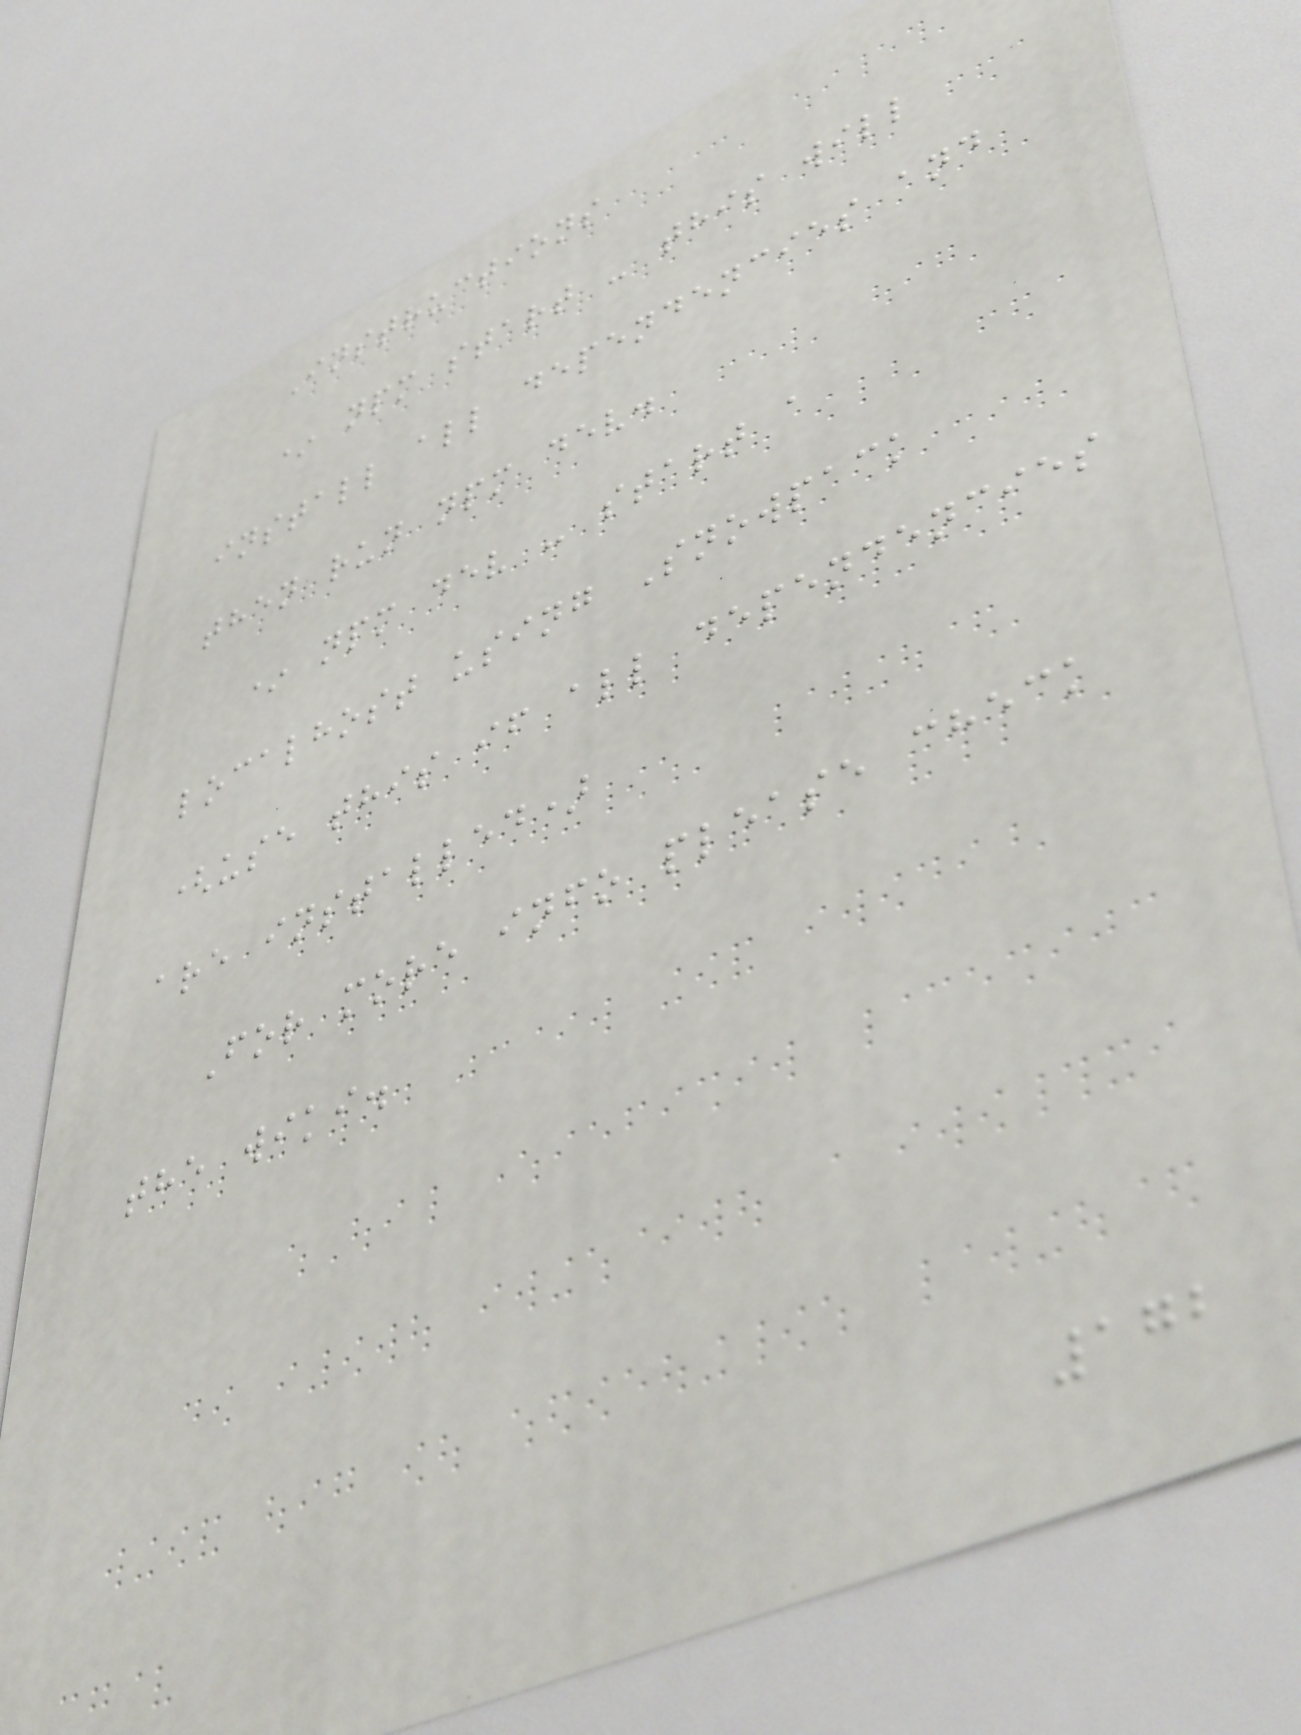Instructions
* npm start - this will
install all dependencies and
then run npm dev.
* npm dev - start a
localhost using Snowpack
(use this if all dependencies
are installed)
For more info please check
the wiki.
172
